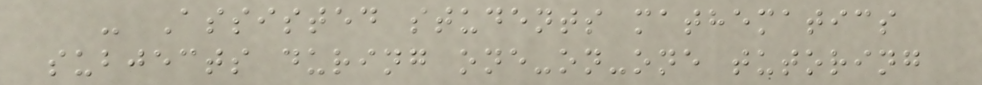- Assisted students mathematics
subjects during one-on-one tutoring
